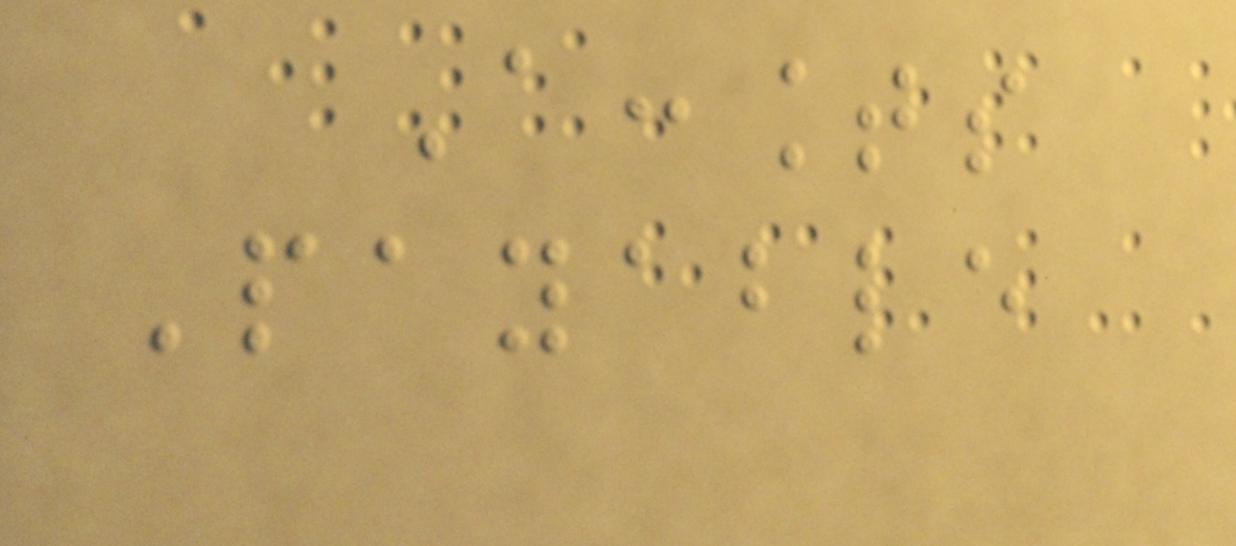Accounts
Payable
